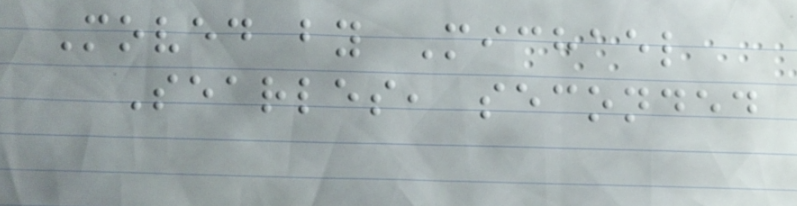Moved by Michael
Searles, seconded
